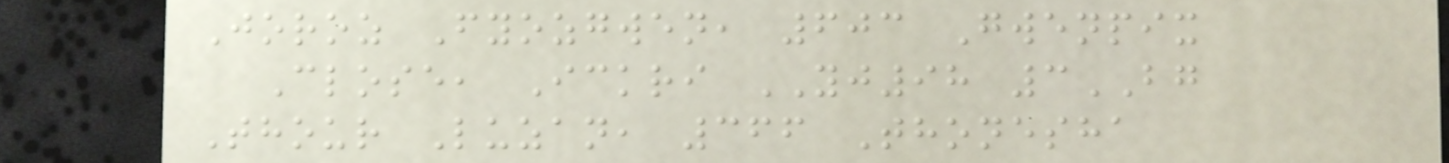Joroz Fyozgwen, 603 Gwenpix
Close, Ickri YJ98 3BG
Thour Luzan, 366 Thonesha
